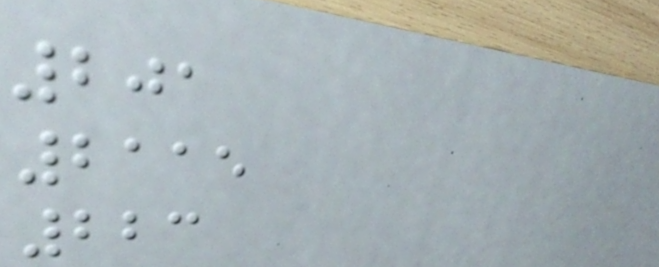201
2115
223
